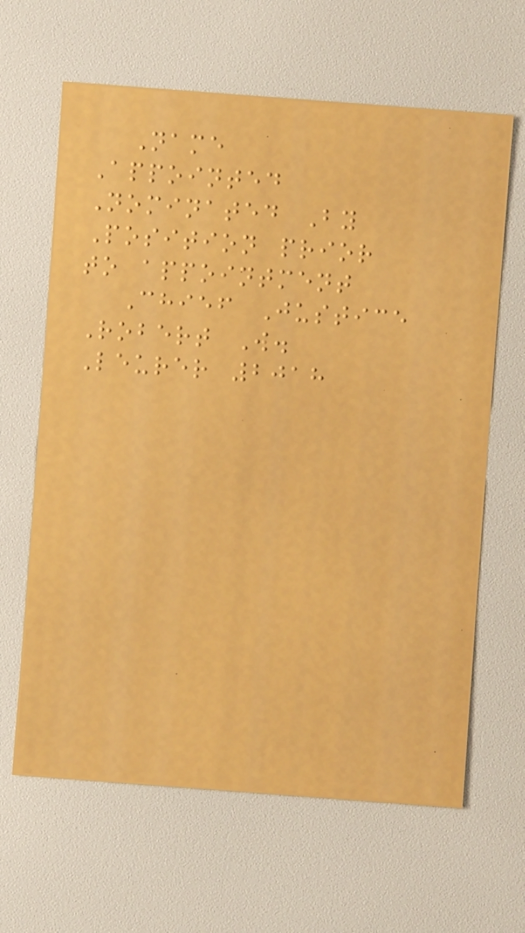Name
Appointed
Nominated By
Position prior
to appointment
Chief Justice
Robert W.
Leurer 2018
